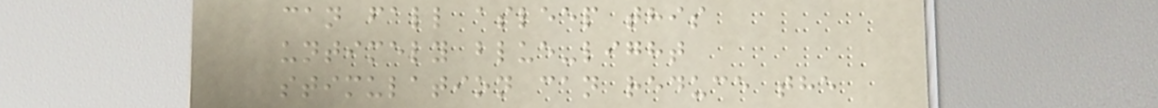can fall asleep this
untimely blue-light
stimulation can reduce the
